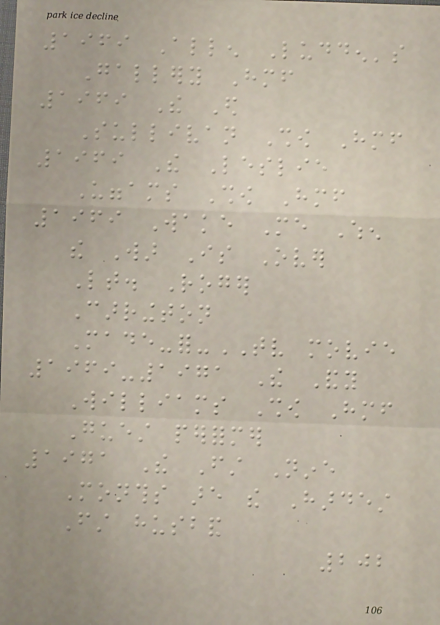1969 Allen Ludden's
Gallery Himself
1969 The Ed
Sullivan Show Himself
1969 The Leslie
Uggams Show Himself
1969 Wake Me When
the War Is Over
Lt. Roger
Carrington
Made-for-TV movie
1969-1971 The Andy
Williams Show Himself
Guest performer
1971 The First Nine
Months are the Hardest
First husband
202
